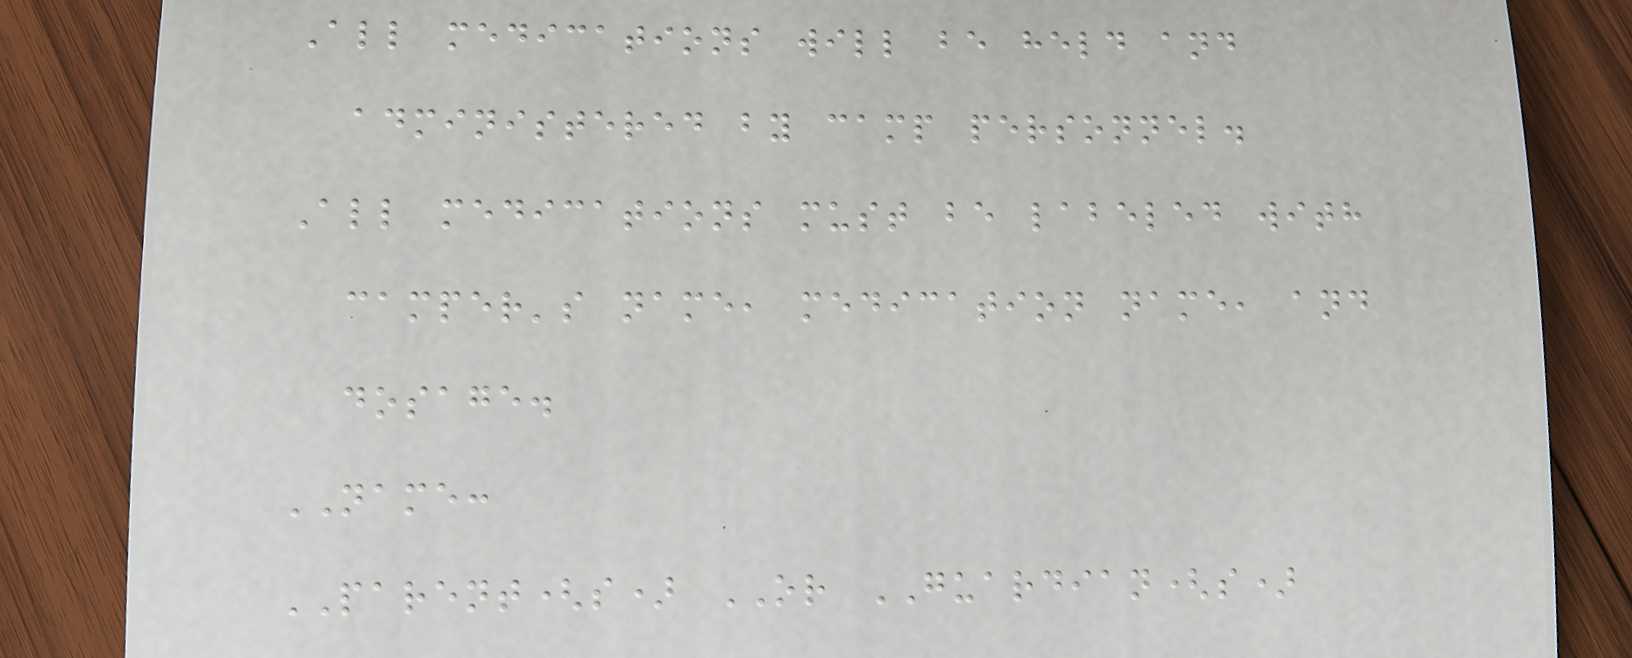All medications will be held and
administered by camp personnel.
All medications must be labeled with
camper's name, medication name, and
dosage.
NAME:
PARENT(s) OR GUARDIAN(s)
